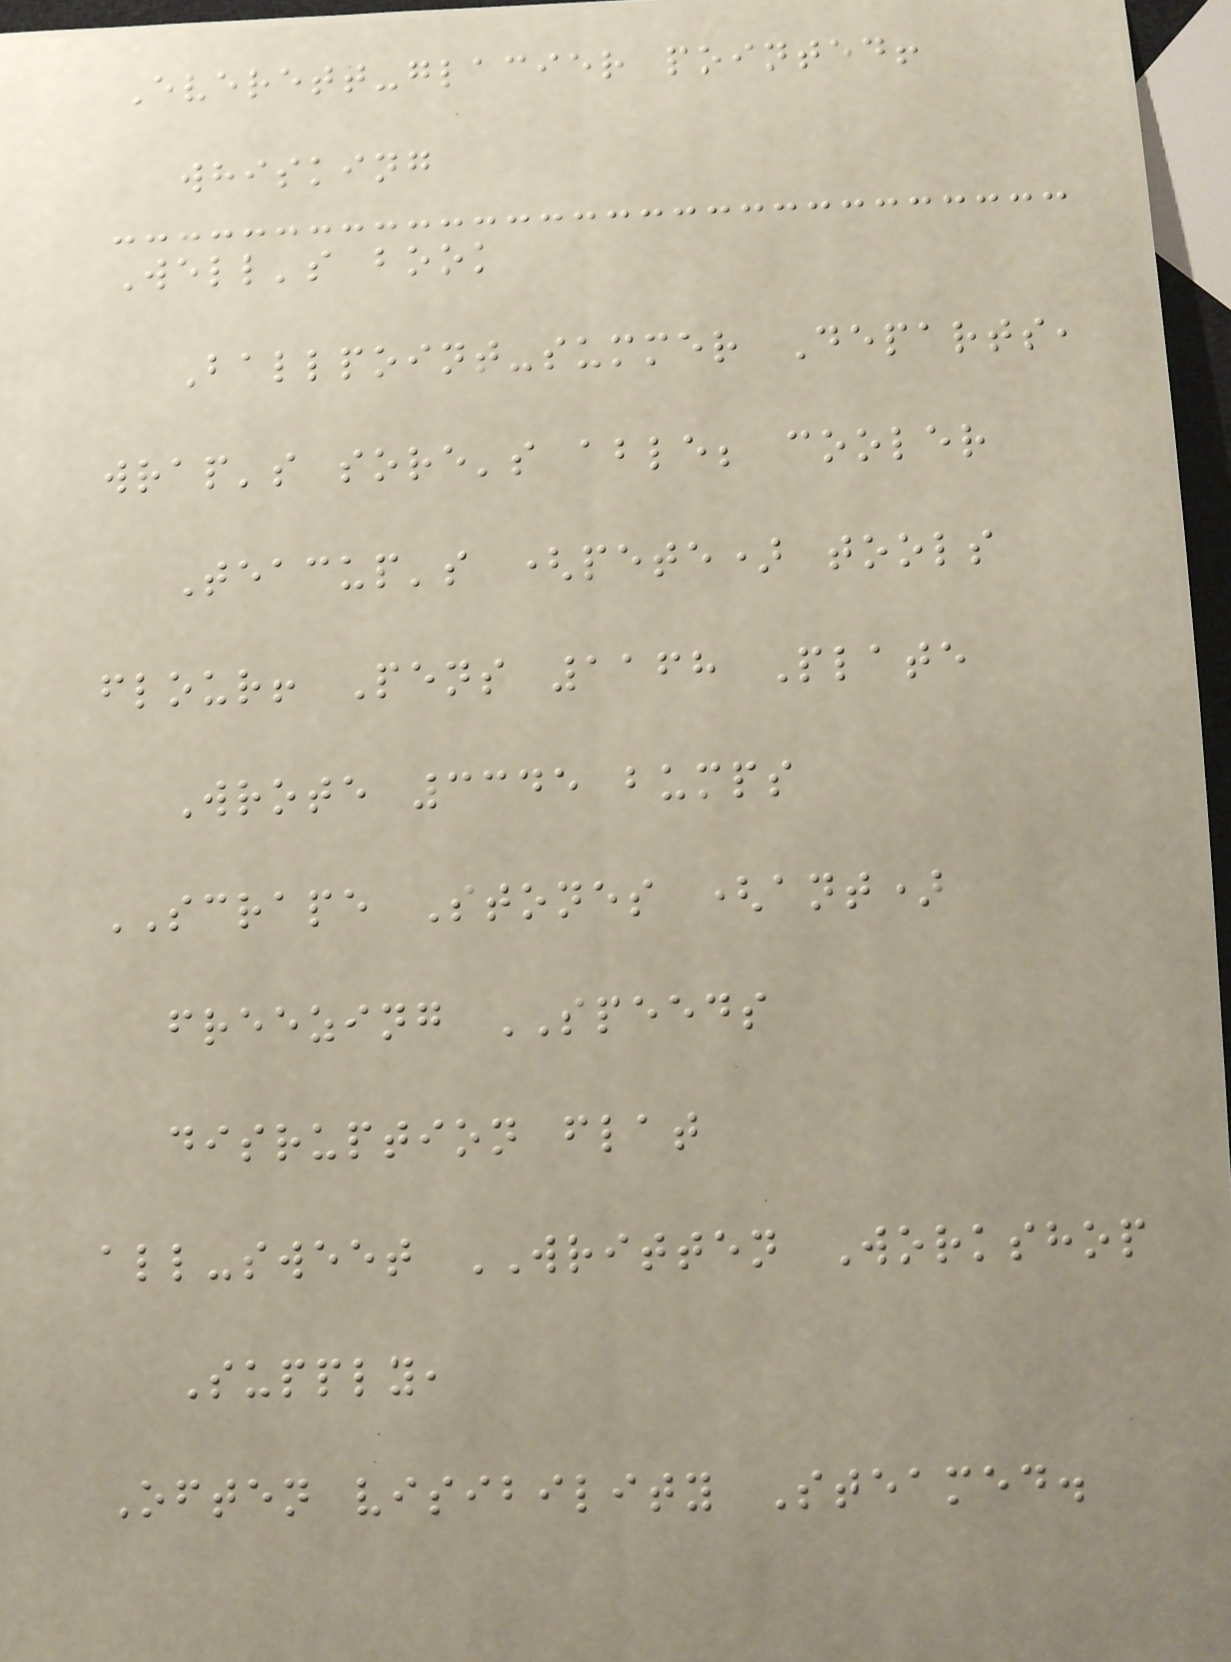Everett-glacier pointed!
whisking
Well's book
Ballpoint-summer Departs,
wrap's sore's able; cooler
Teacup's (pete) tools
flour! Pens 1168 Plate
Wrote 3345 bumps
SCRAPE Stones (ant)
freezing SPEEDS
disruption flat
all-sweet WRITTEN Workshop
Supply,
Often visibility Steamed.
